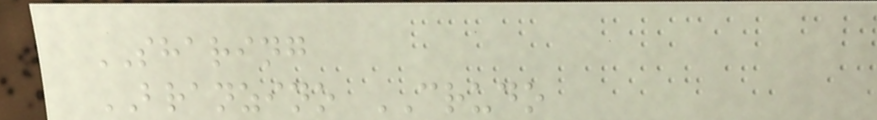SHARING
BRANZINO CRUDO
